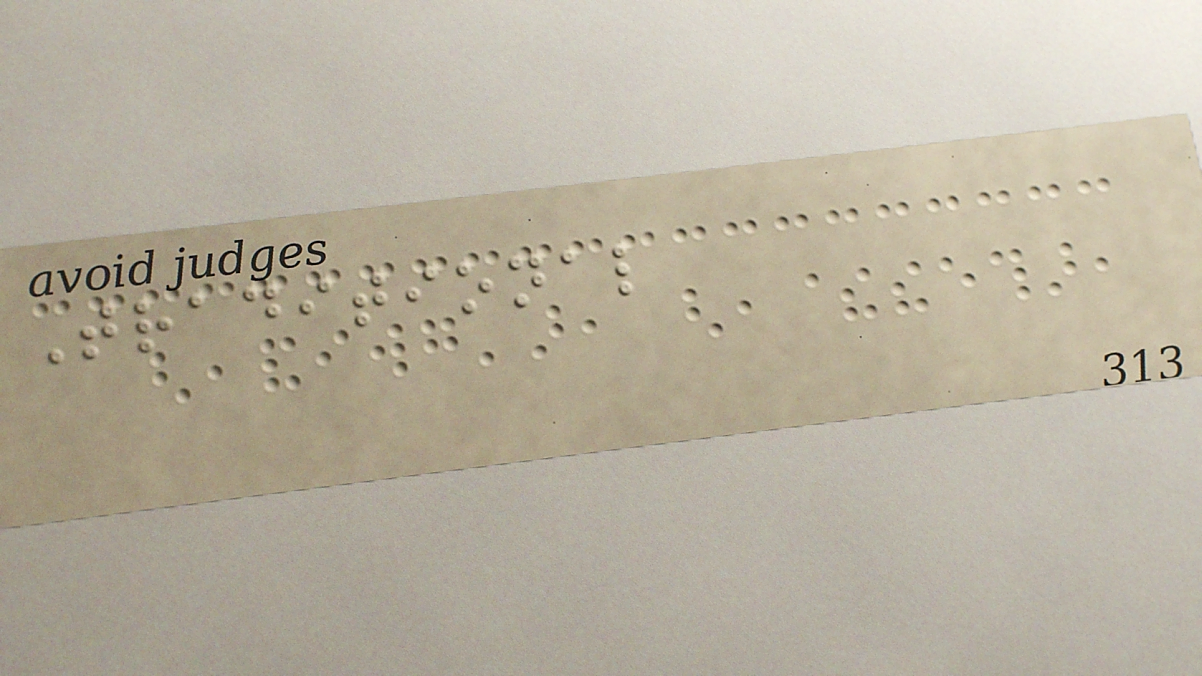Traditional
